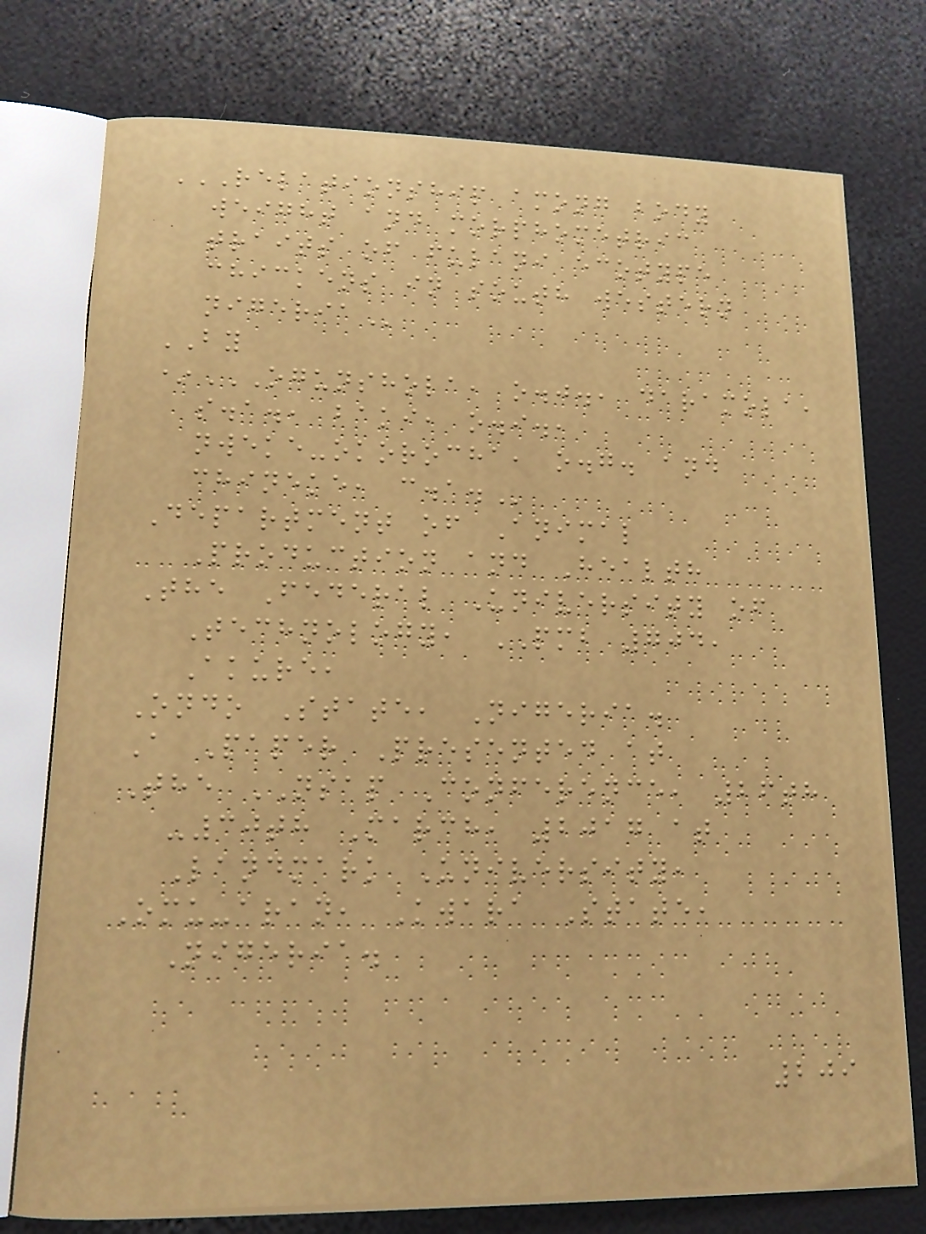RELATIONSHIP AMONG BODY
WEIGHT AND MORPHOMETRIC
TRAITS OF FULANI ECOTYPE
CHICKENS IN SOUTH WESTERN
NIGERIA
BY
*OGUNSHOLA, O.J., DARAMOLA,
S.A., BAKI, O.I.,
NWEKE-OKOROCHA, O.G. AND
CHINEKE, C.A.
Department of Animal
Production and Health
The Federal University of
Technology, PMB 704,
Akure,
Ondo State, Nigeria.
A Paper Presented at
The NSAP Conference, 26th
-30th March, 2017 at
Landmark University,
Omu-aran, Kwara State,
Nigeria.
209
